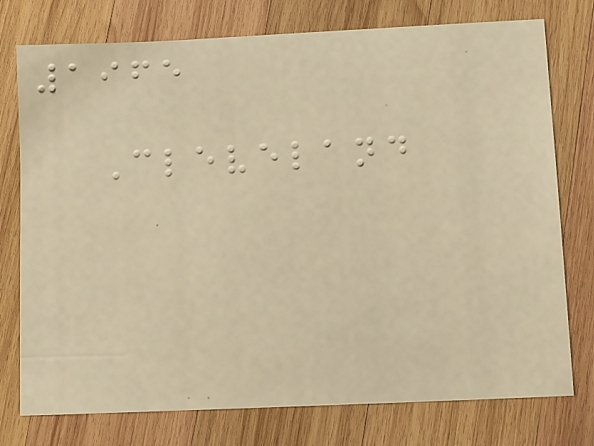1965
Cleveland
